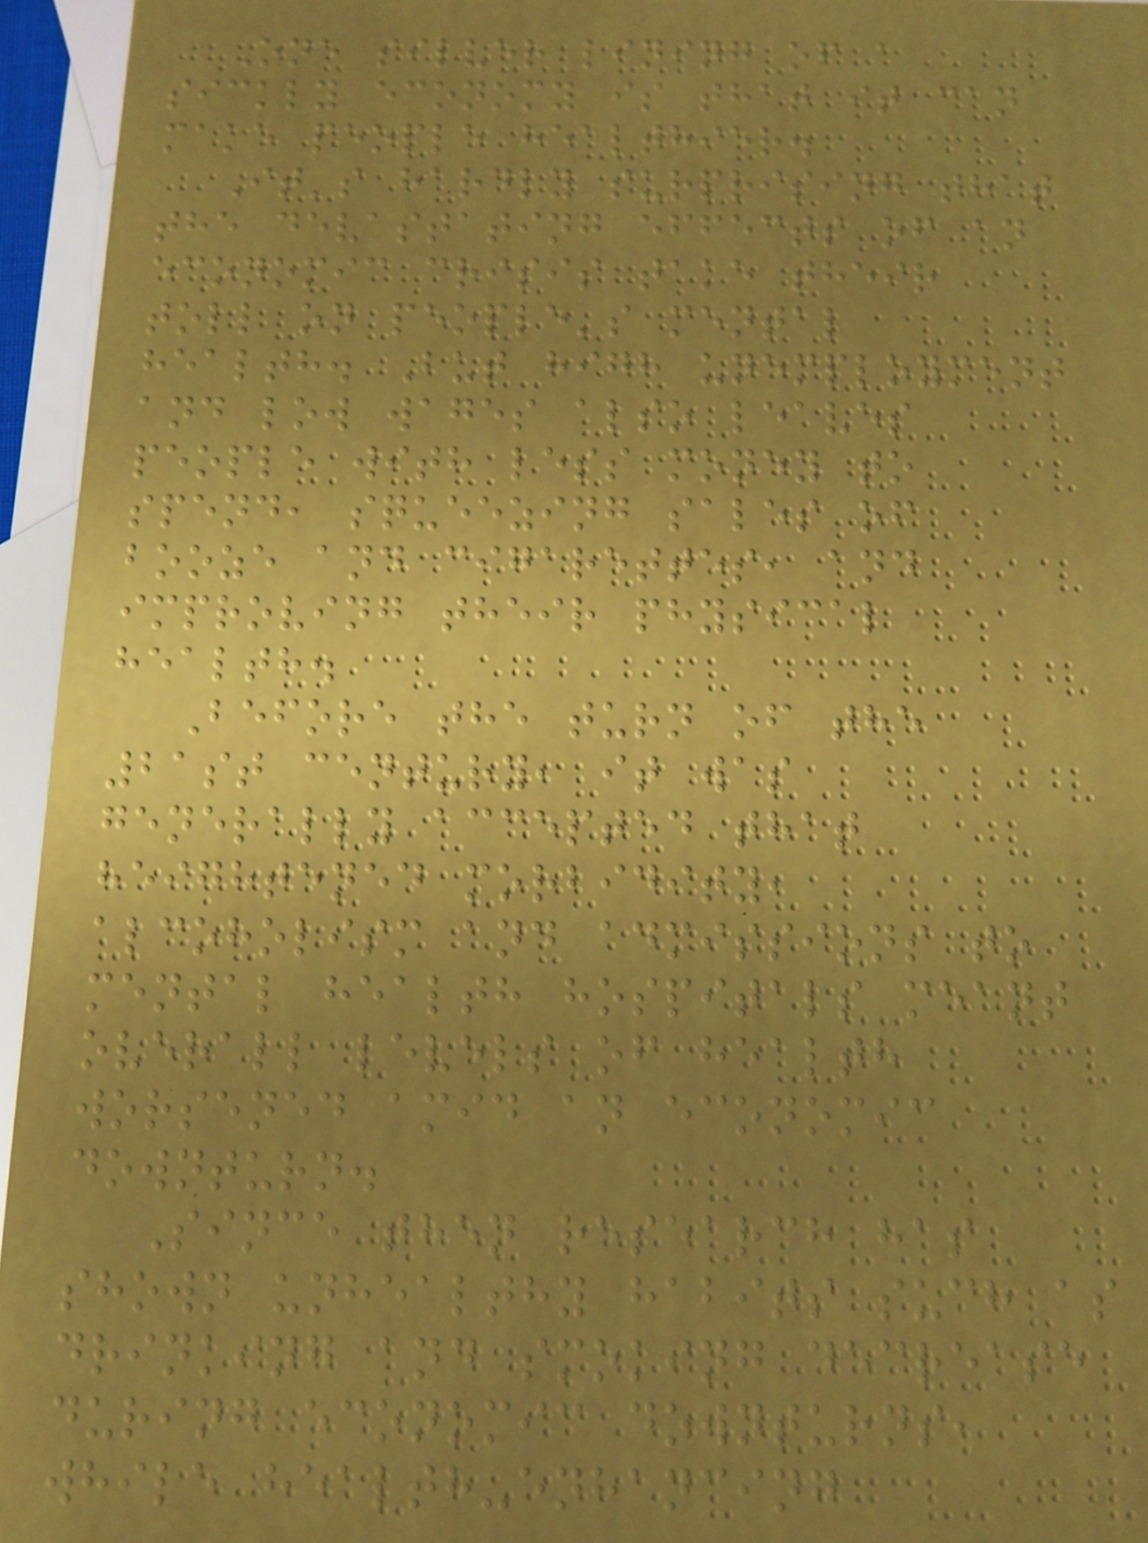One silver lining of a
sickly economy is that it can
make people healthier.
It's hardly surprising that
the devastating effects of an
economic crisis take their
toll on people's mental
health. But high unemployment
and low wages also leaves
people with less money to
spend, squeezing sales of
booze and cigarettes, and
improving their physical
health.
Before the turn of the
21st century, it was
generally accepted that
heightened morbidity,
alcoholism and admissions to
mental health hospitals meant
overall levels of health
worsened amid an economic
downturn.
Since then research has
shown unhealthy habits such as
drinking and smoking decrease
during economic downturns,
while health-enhancing
